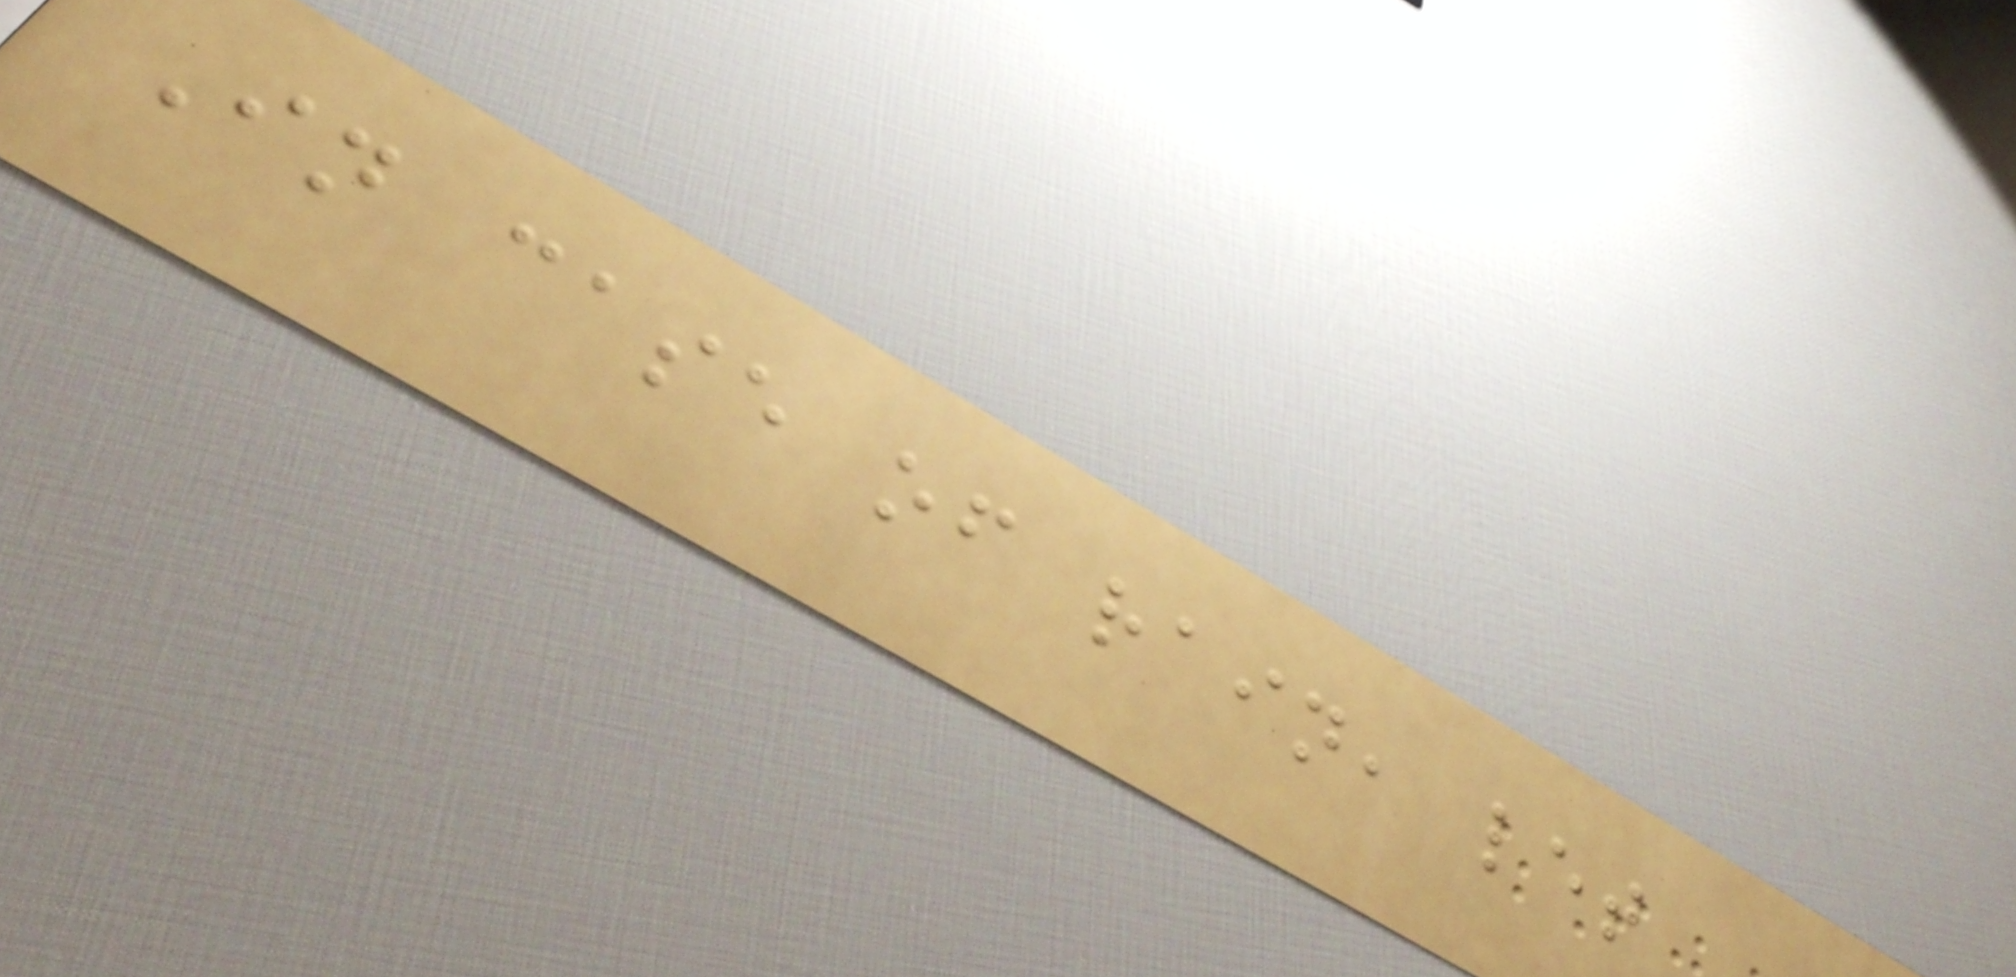In case of rain, let
